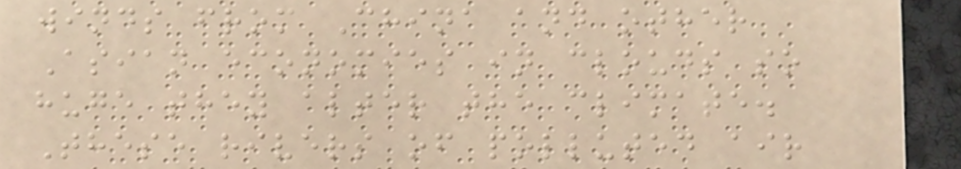winds from China and other
Asian economies in clouds so
huge they alter the climate.
These rivers of polluted air
